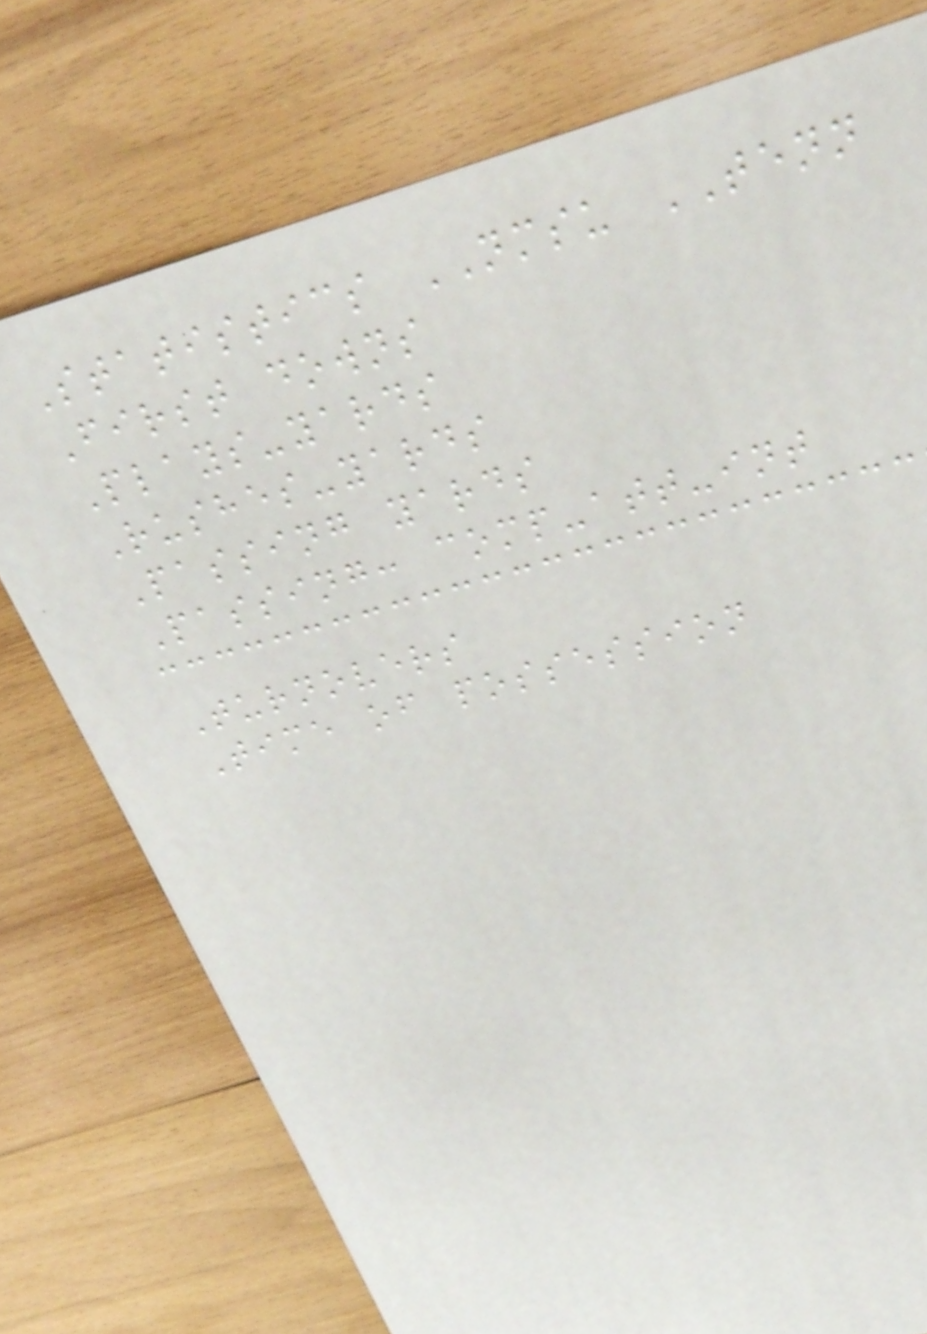Statistics NMSU TENN
First downs
Plays-yards
Rushes-yards
Passing yards
Passing: comp-att-int
Turnovers
Time of possession
